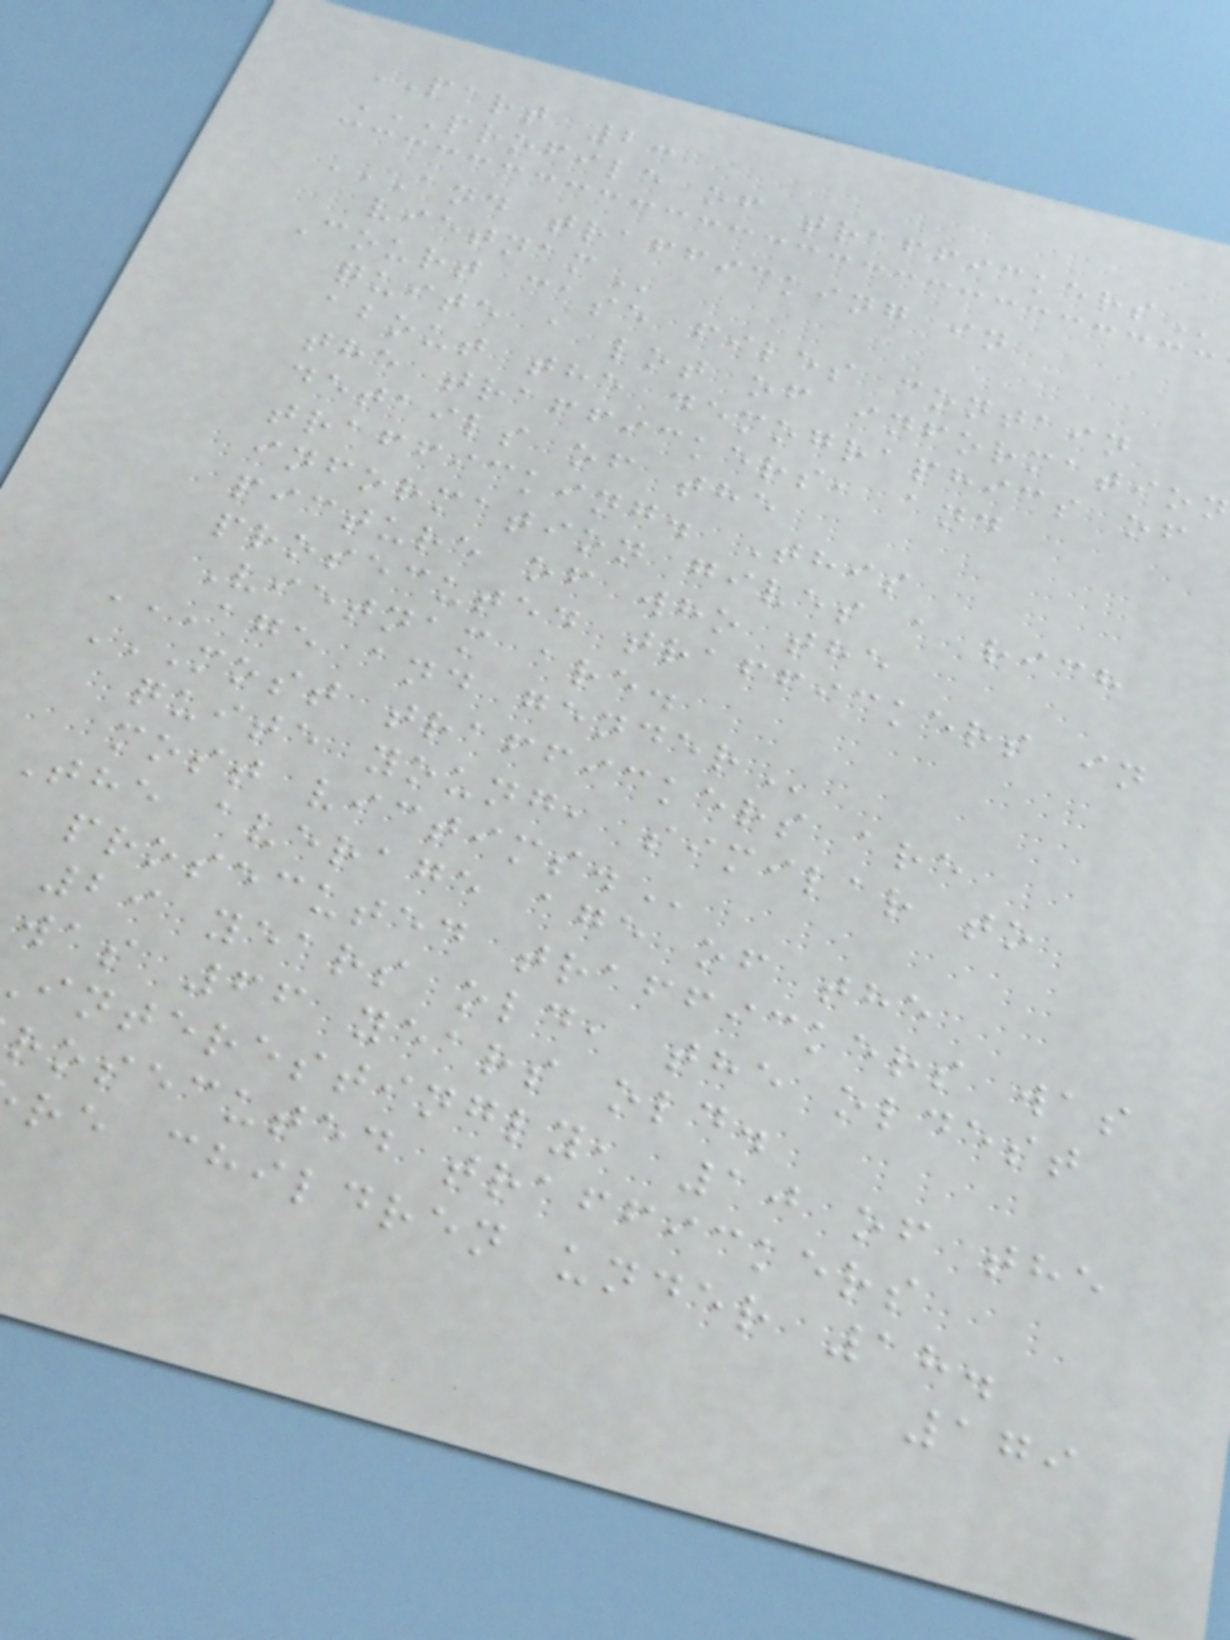PART 2:
PROFILE OF TRAFFICKERS
AND TRAFFICKING IN
Court case files contain
quite a lot of information
about the demographics of
the traffickers, and
details of the
trafficking. This
information gives a rich
picture of who the
prosecuted traffickers in
Vietnam are.
AGE AND GENDER
MOST TRAFFICKERS ARE
quite young, similar to
most
The average age of the
prosecuted traffickers was
29 years old, the oldest
was 66 years old.
interestingly, 10 of the
rosecuted traffickers
re children under 18.
179
